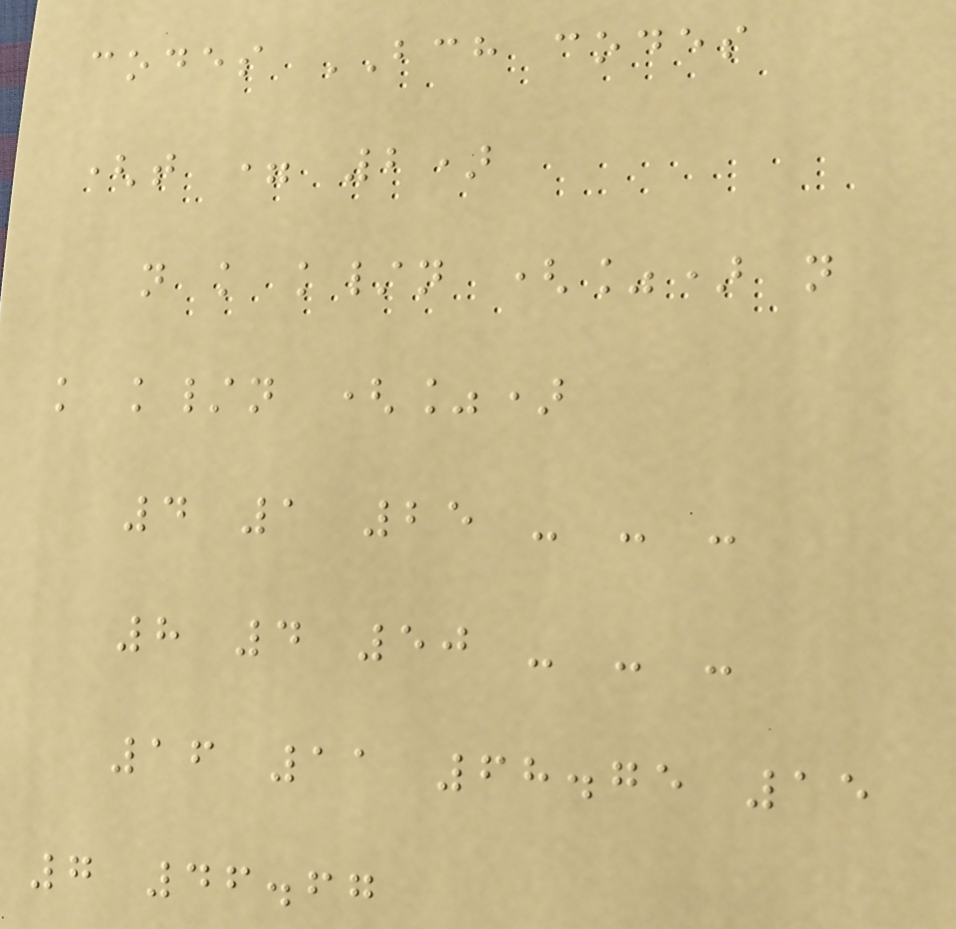codes BCH codes
(t = 2)
n k k/n (%) n
k k/n (%)
4 1 25 - - -
8 4 50 - - -
16 11 68.75 15
7 46.67
